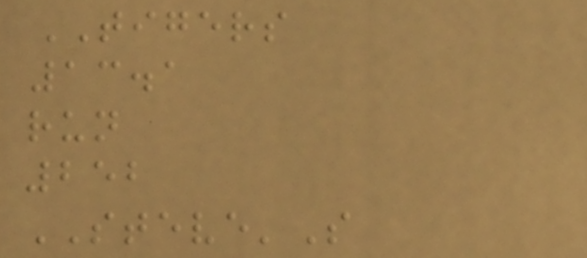TIGERS
13.1
run
252
STEVE'S
